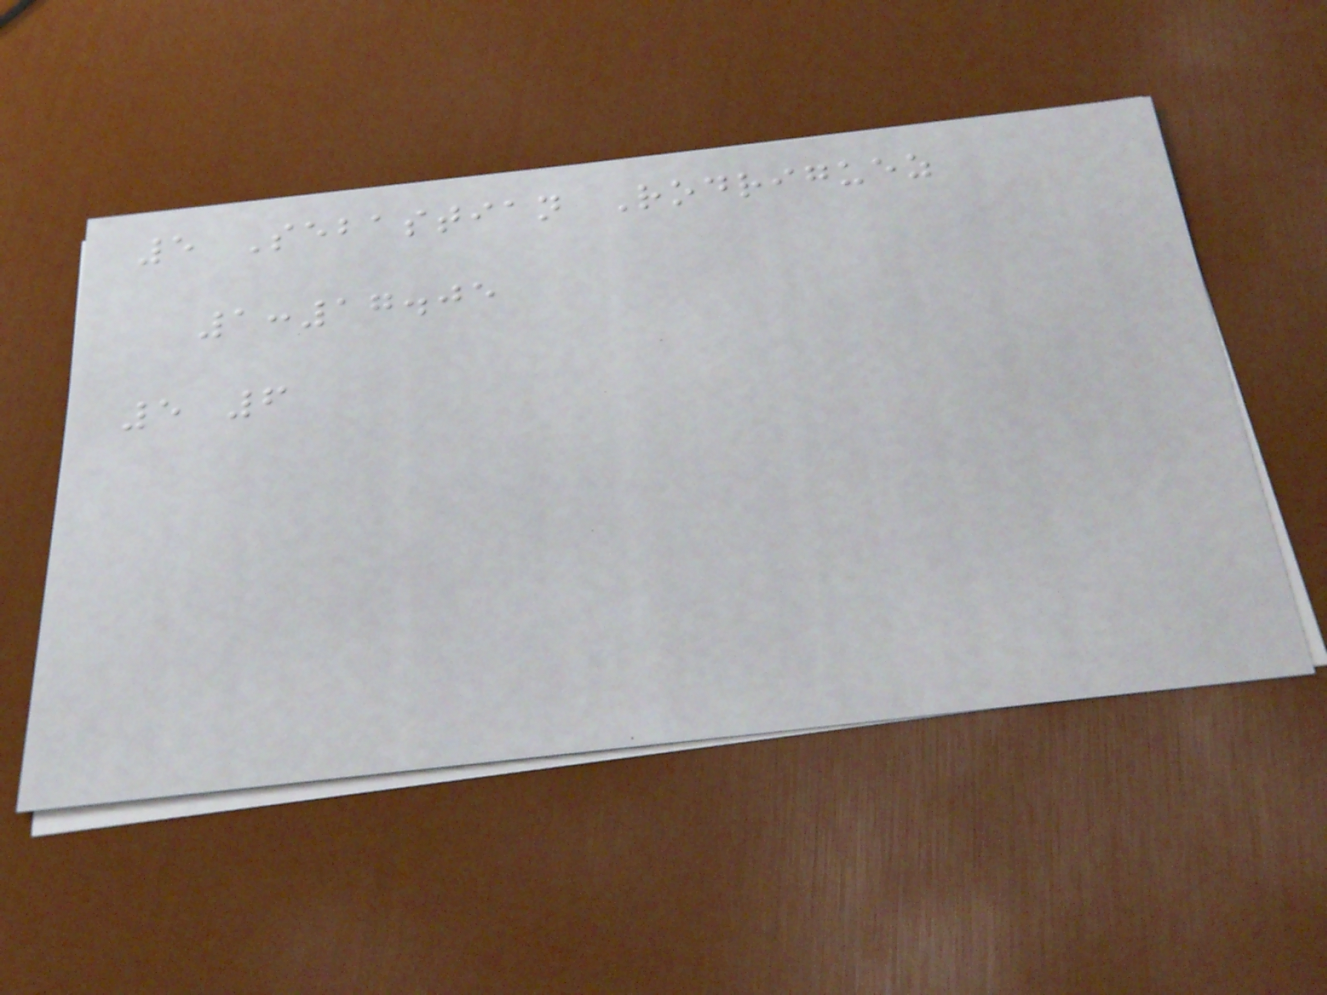5 Sebastian Rodriguez
1:17.05
5 6
